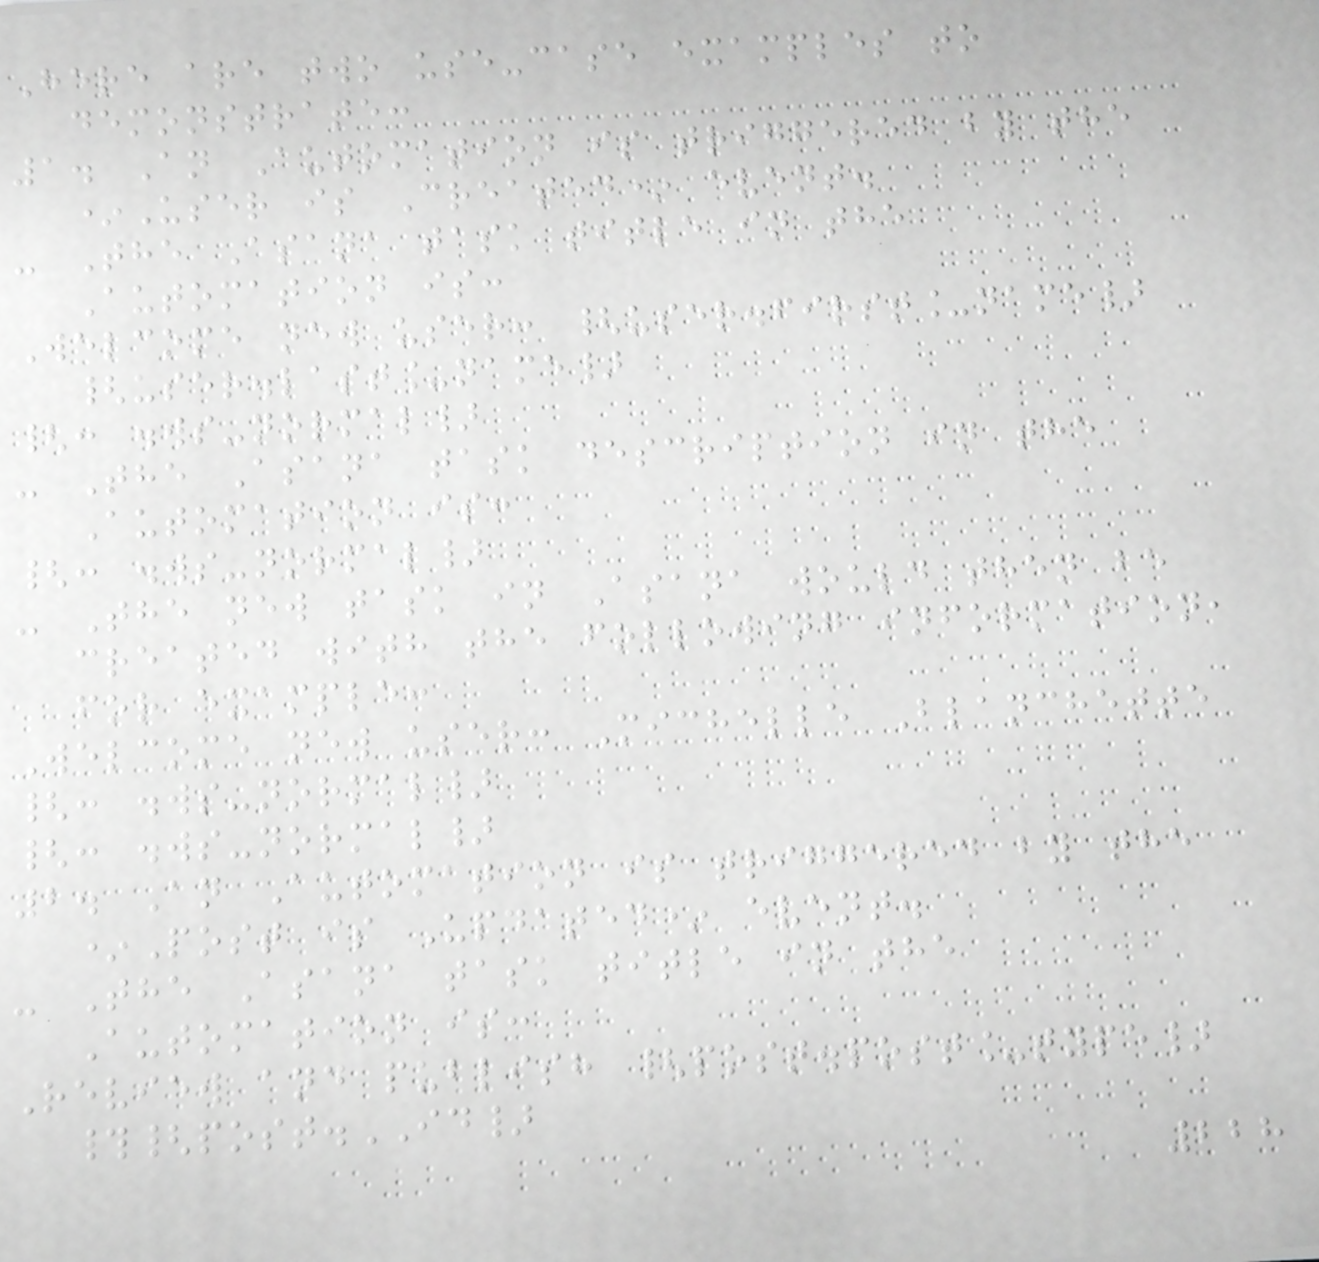Here are two use-case examples to
demonstrate:
1. An Automation is triggered by the
*User is Created* event.
- The Asana task title in the
Automation is:
Welcome new user: {user.first_name}
{user.last_name}
{: .ws-normal}
- The Asana task description in the
Automation is:
{: .ws-normal}
- The new task in Asana would then be
created with the following information,
for example:
Welcome new user: Michelle Blanchette
{: .ws-normal}
{: .ws-normal}
2. An Automation is triggered by the
*Post is Updated* event.
- The Asana task title in the
Automation is:
Review and publish {post.post_type}
#{post.ID}
228
